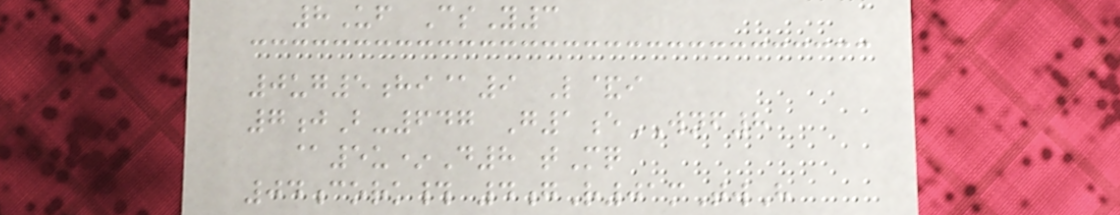8Uf CsY3
0ug5hi@9 L&i
7jB-647 G1eWNF8
@5u*D8 tMq
04cork# 4gR01mTwH
